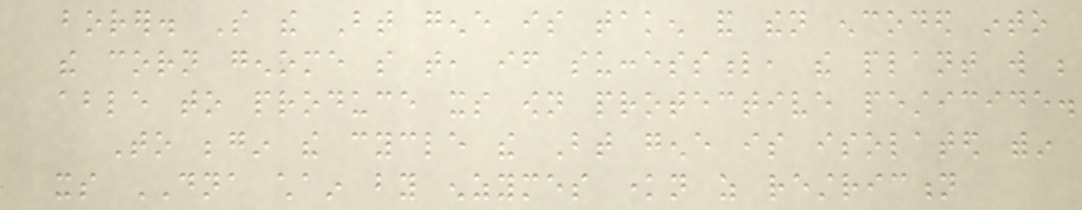borer. So the Bt gene is taken and then encoded into
the corn genome so that, if successful, the plant will be
able to produce its own protective pesticide.
To begin the cycle the Bt gene is isolated within
its DNA chain by enzymes known as restriction
